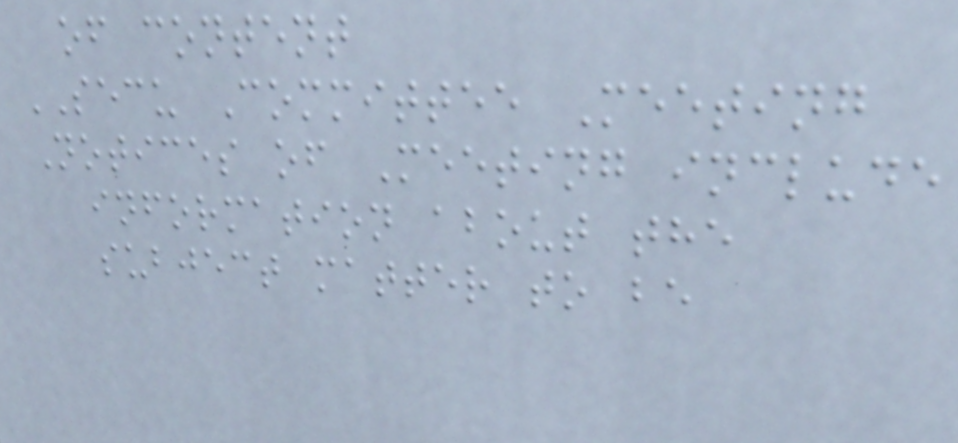of content
SECU Committee Meeting
Notices of Meeting include
information about the
subject matter to be
